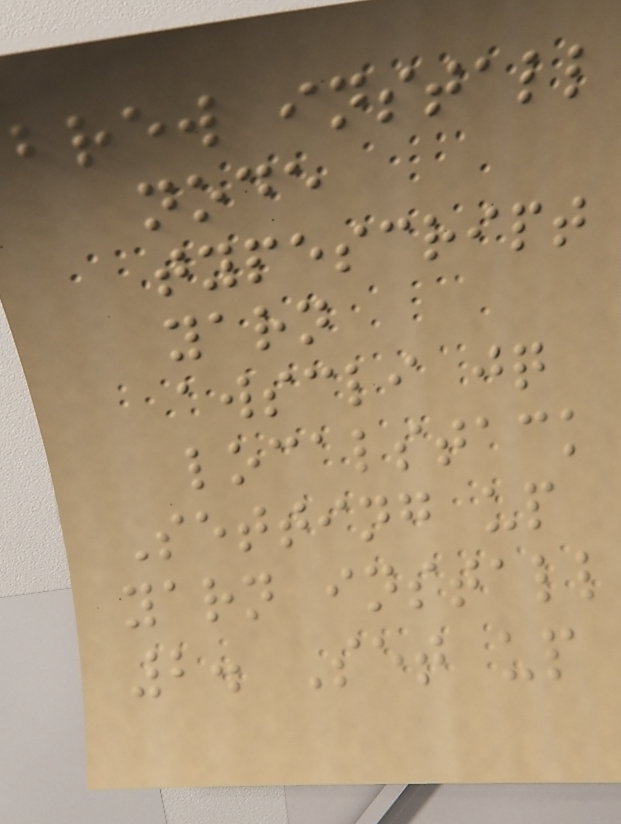brew install
node
typescript
yarn
awscli jq
localstack
Setting up
yarn install
2. Set up
